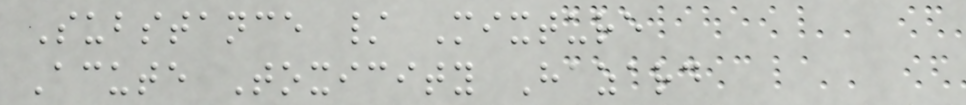Substance / Mixture
Acute Toxicity Hazard
